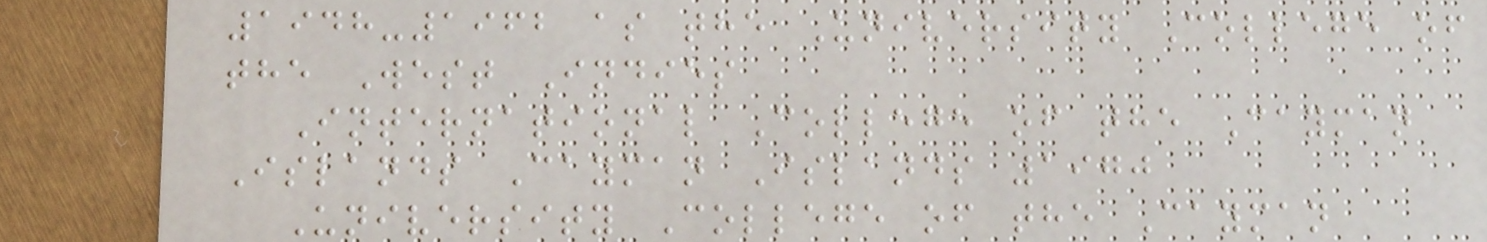1948-1962 as the University College of
the West Indies
International College of the Cayman
Islands Cayman Islands 1970
University College of the Cayman
